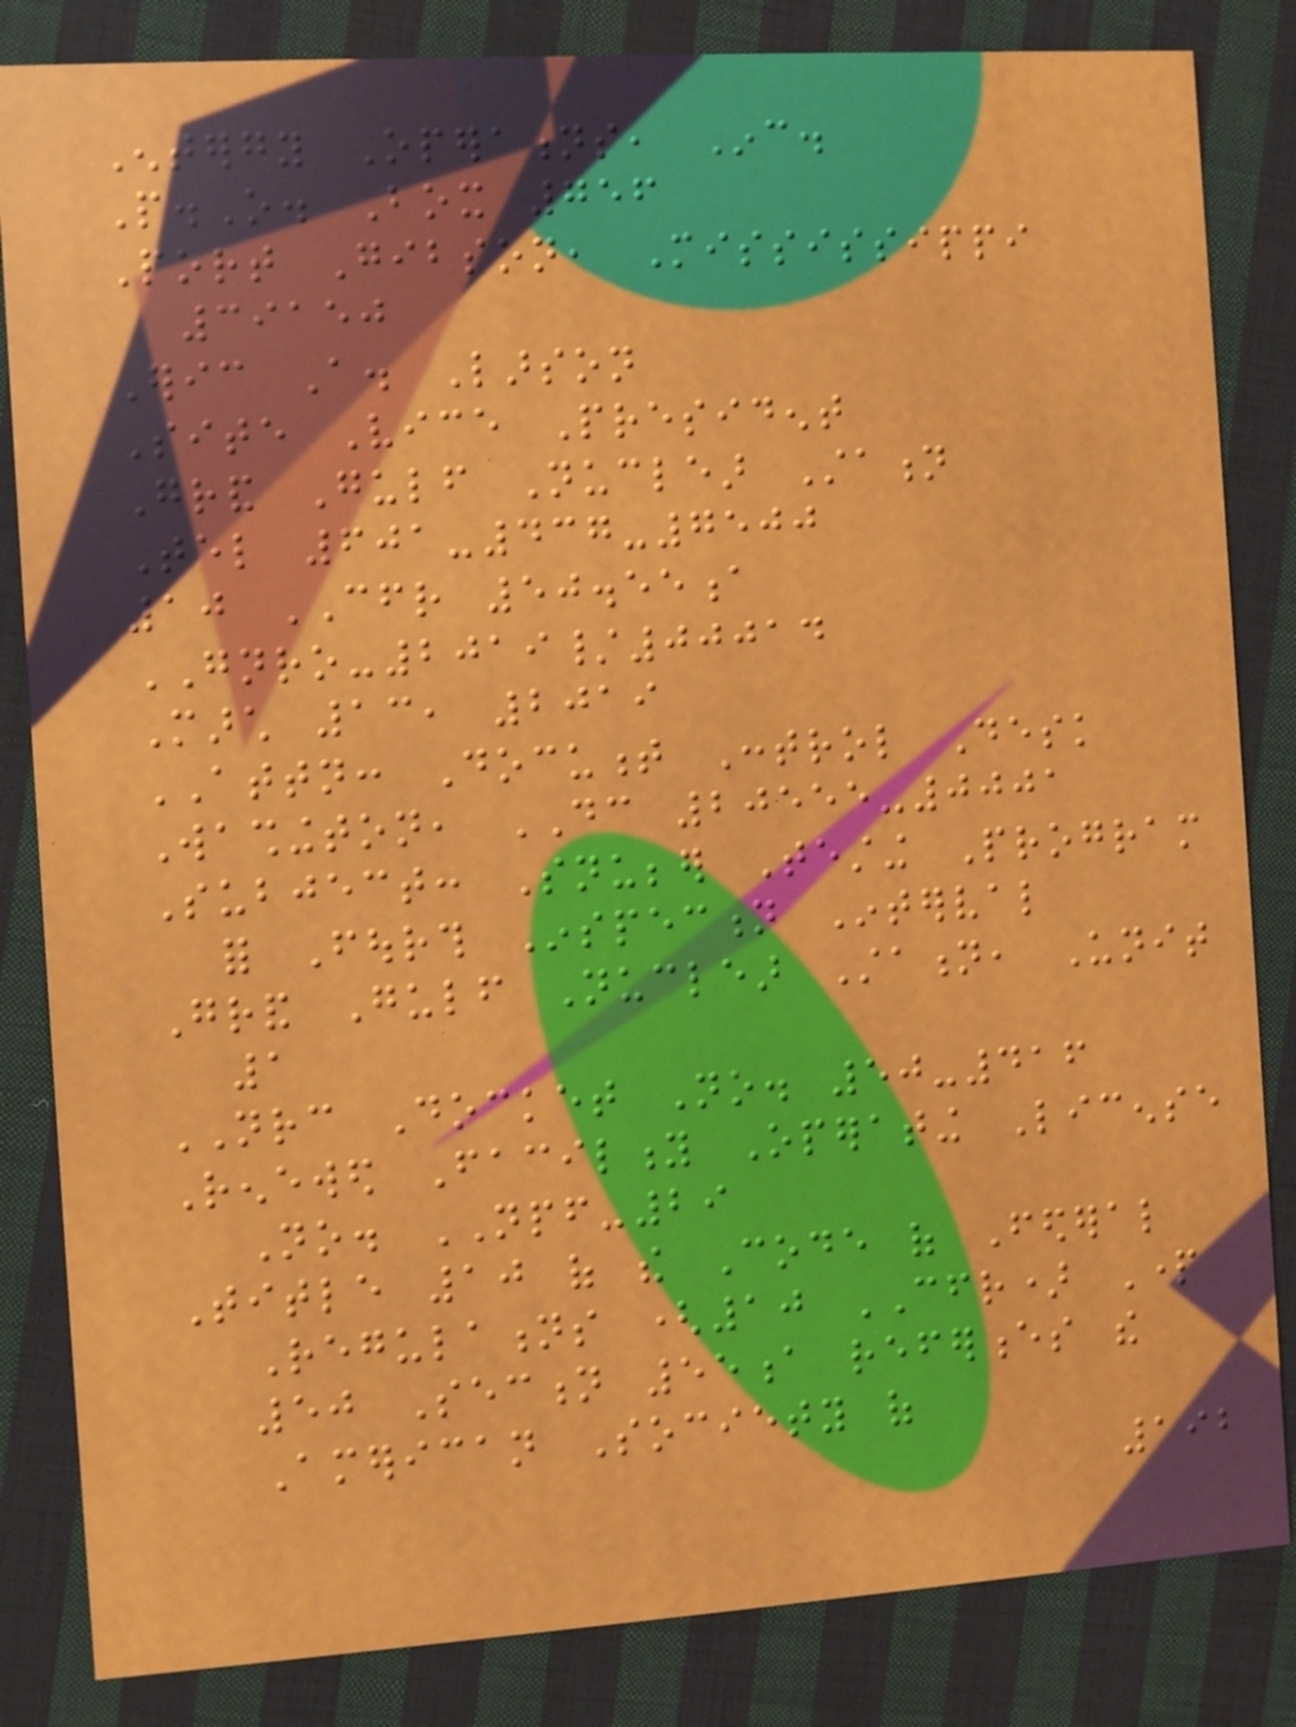Entergy Operations, Inc.
P.O. Box 756
Port Gibson, Mississippi
39150
Eric A. Larson
Site Vice President
Grand Gulf Nuclear Station
Tel 601-437-7500
10 CFR 50.55a
GNRO-2019/00014
March 13, 2019
ATTN: Document Control Desk
Washington, DC 20555-0001
Subject: Snubber Testing Program
for Fourth Inspection Interval
Grand Gulf Nuclear Station, Unit
1
NRC Docket No. 50-416
Renewed Facility Operating License
No. NPF-29
Title 10 of the Code of Federal
Regulations (10 CFR) Part
50 Section 55a references the
American Society of
192
